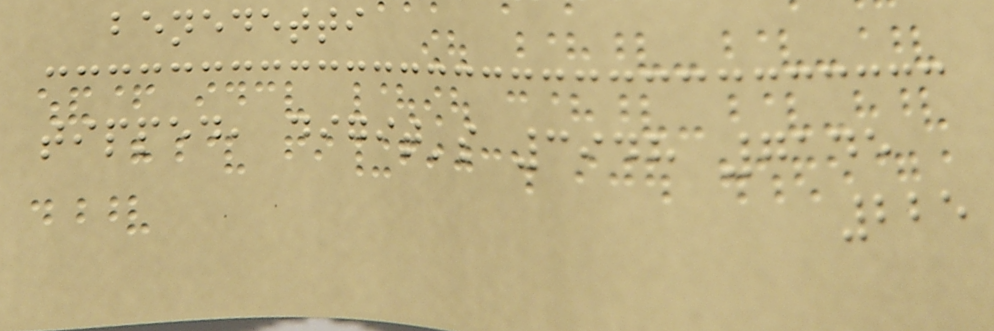benedetti
tipped, digit's 3948 7145
225
